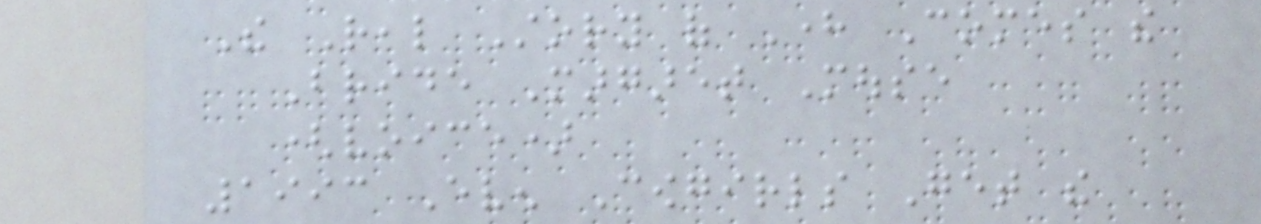The Real Story of Here Comes the
Bride Margaret Mouse
(voice)
1993 Even Cowgirls Get the
